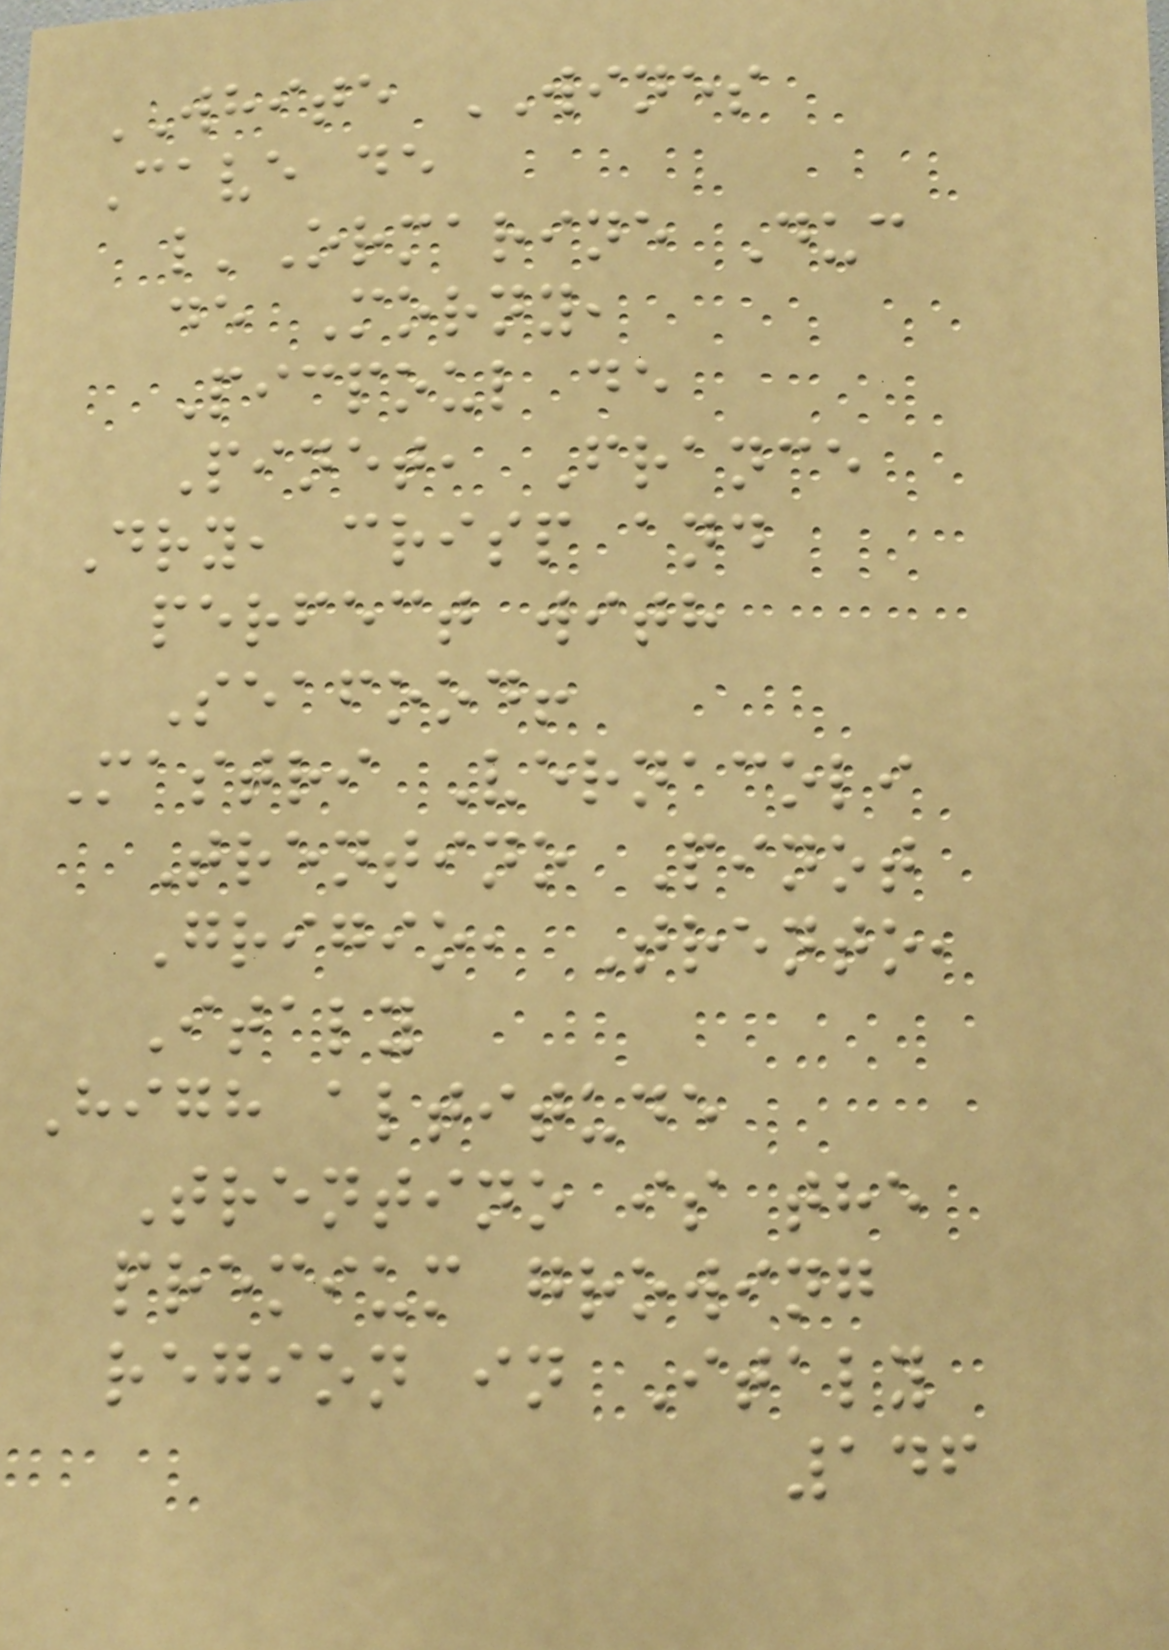WHITE WINES
Cave de
l'Ormarine Duc
de Morny,
Picpoul de
Pinet, France
Dry, crisp and
perfect with
Seafood!
Mastri Vernacoli
Trentino Pinot
Grigio, Trento,
Italy
High altitude
Trentino is the
premium growing
region in Italy
146
